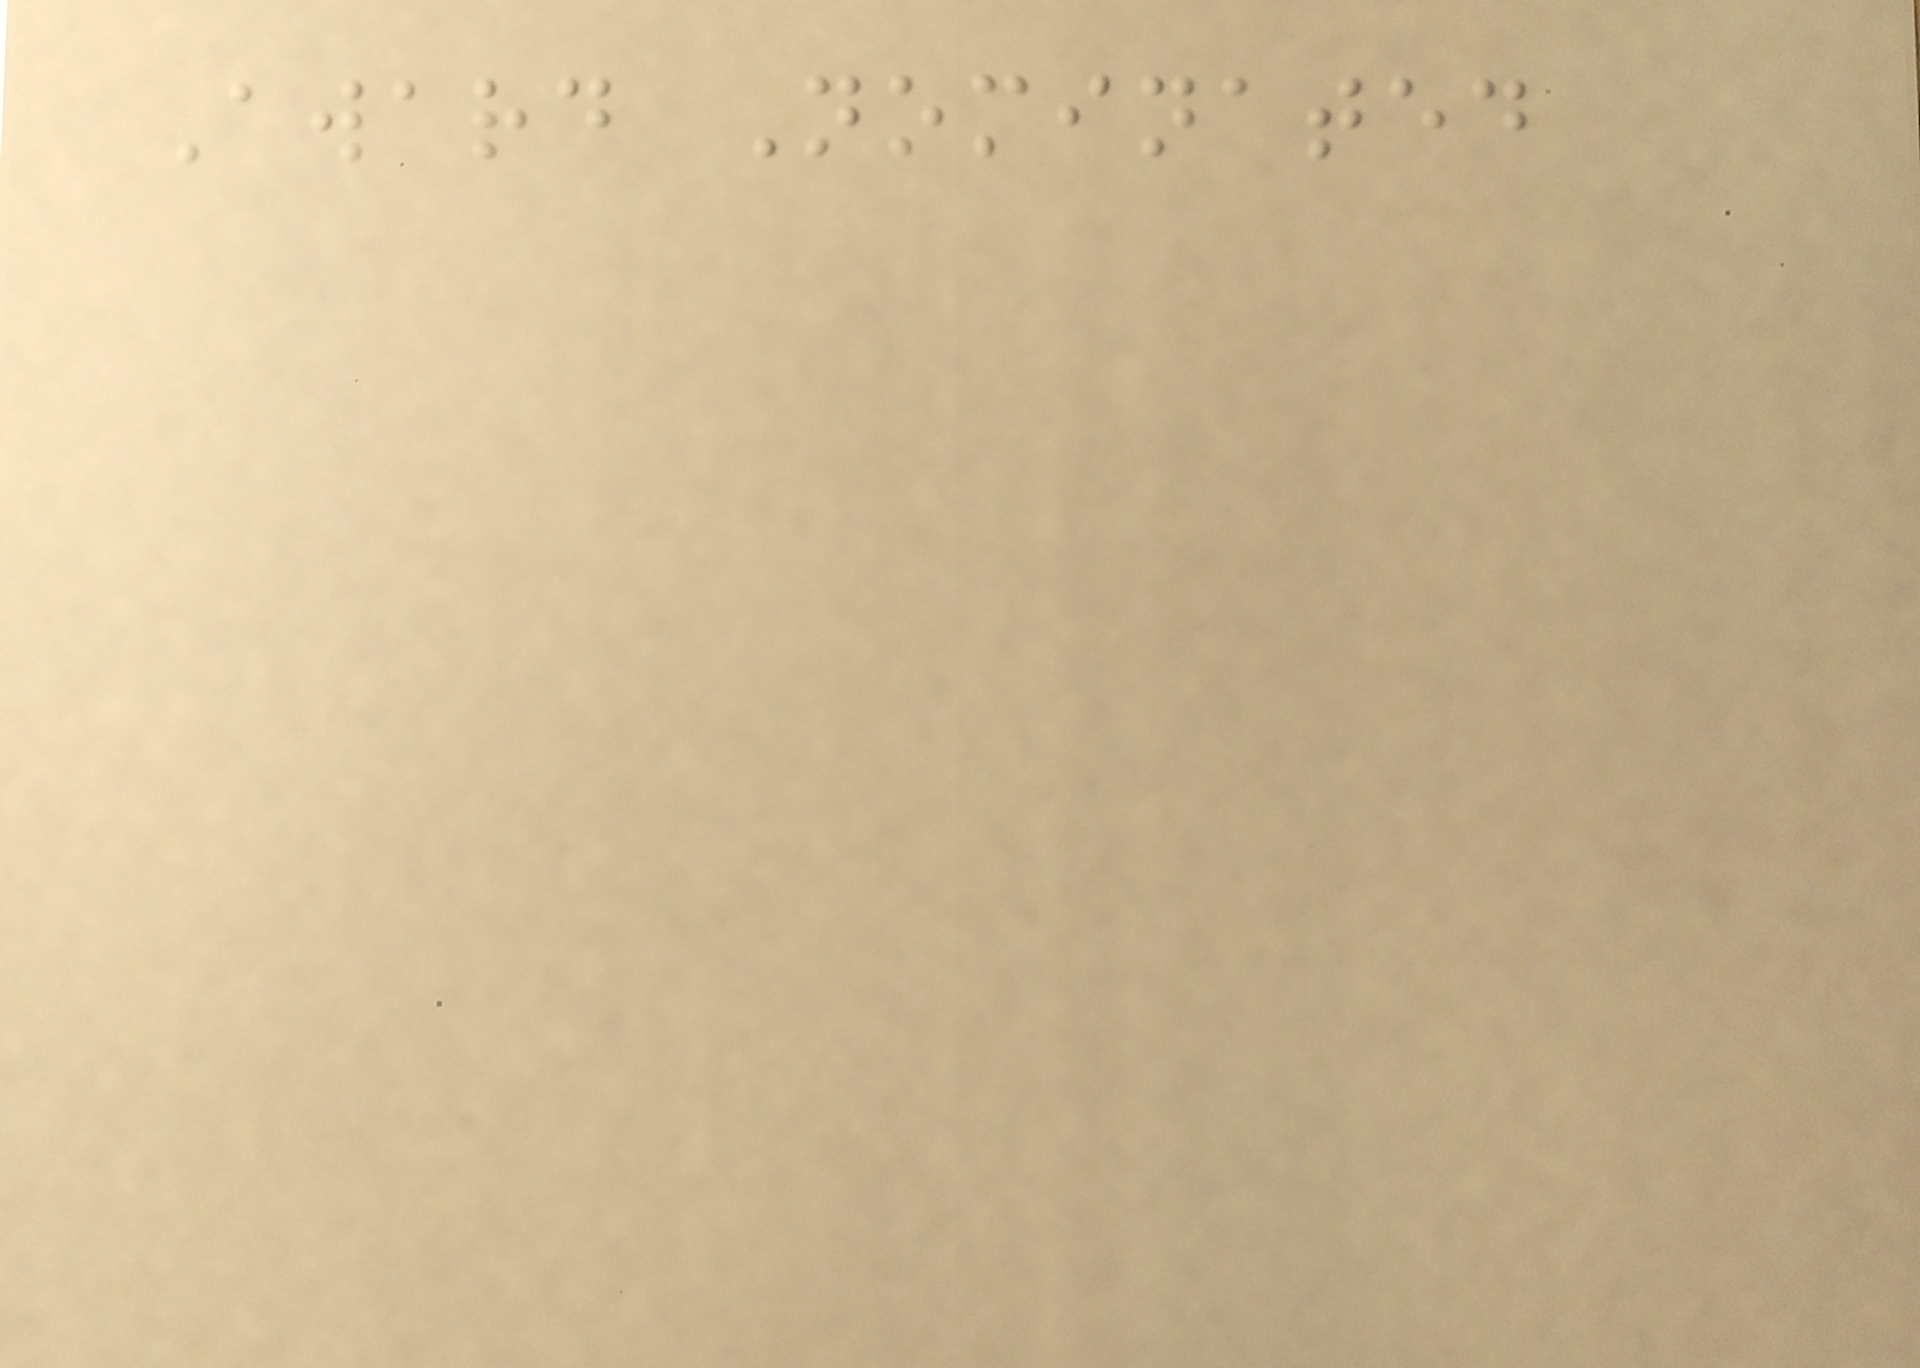Award Nominated
